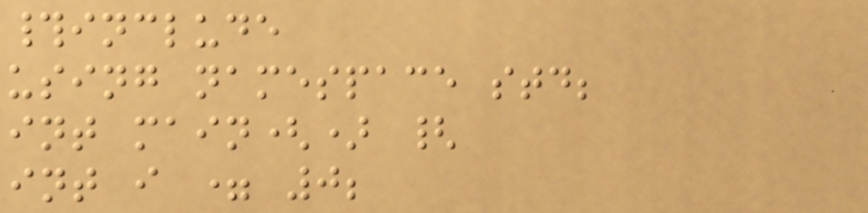#include
using namespace std;
int main() {
int i = 0;
